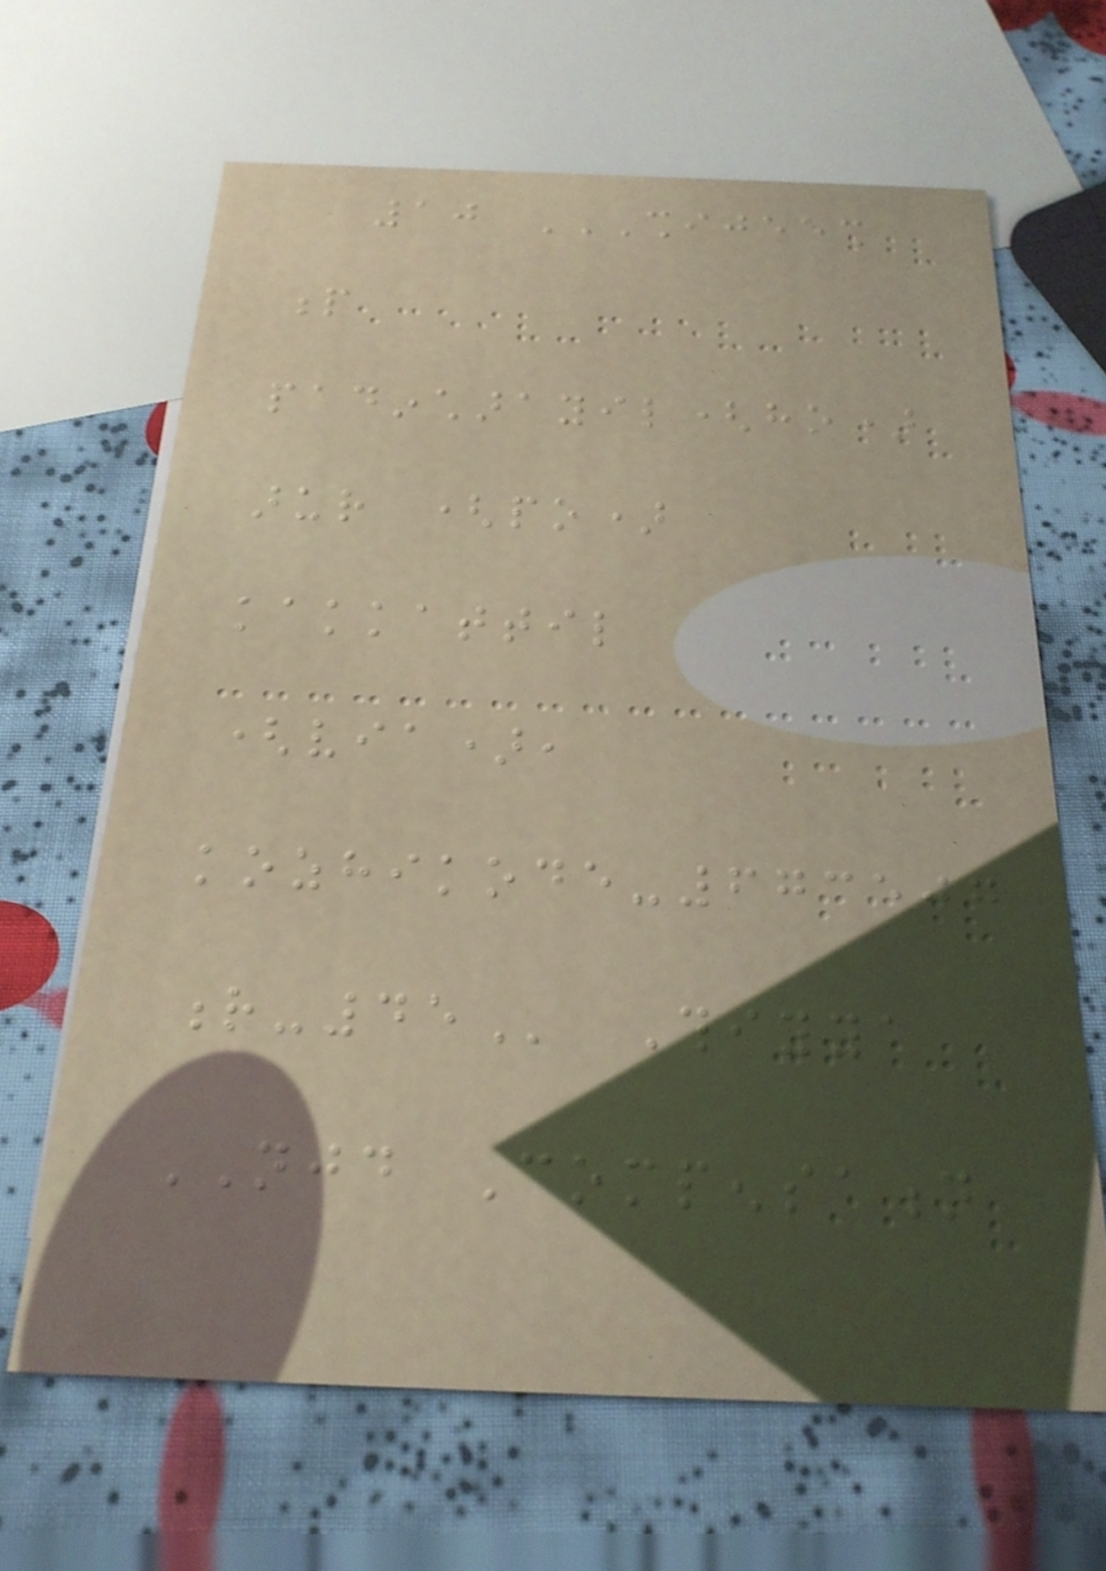10 SHIJEESH
P
PADINCHARAYIL(HO)
ARUR (PO)
KAKKATTIL
(VIA),
KOZHIKODE-673507
R-45 Thiyya
NJD Compensation
